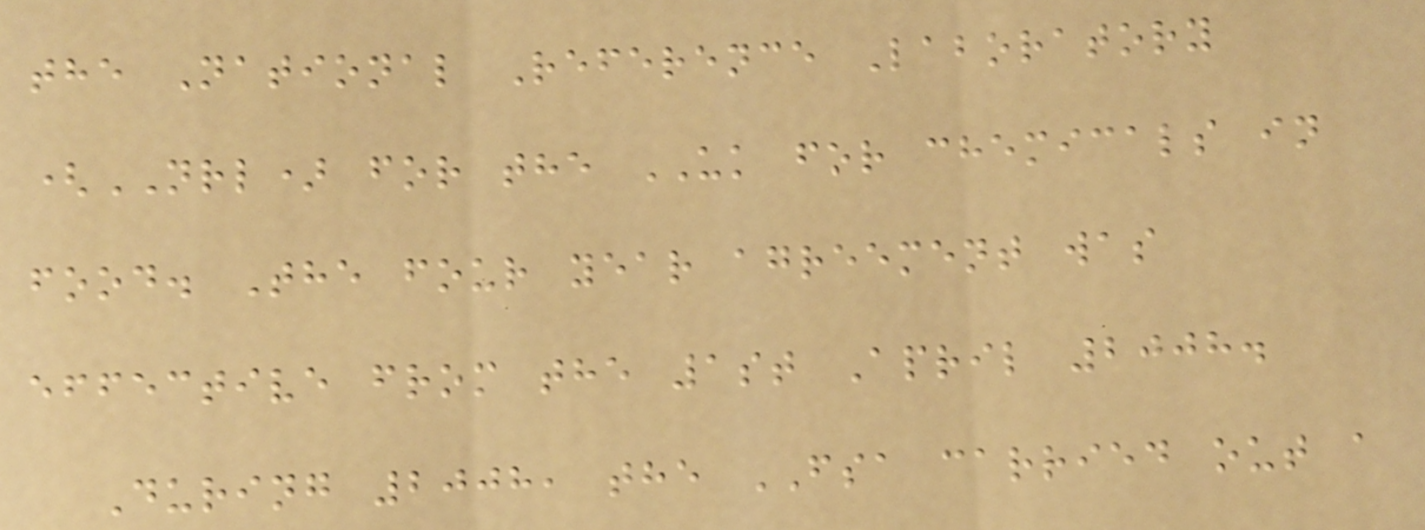the National Reference Laboratory
(NRL) for the UK for chemicals in
food. The four year agreement was
effective from the 1st April 2008.
During 2008, the FSA carried out a
